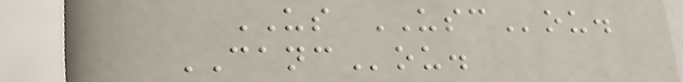US USCou.
CANCou.
